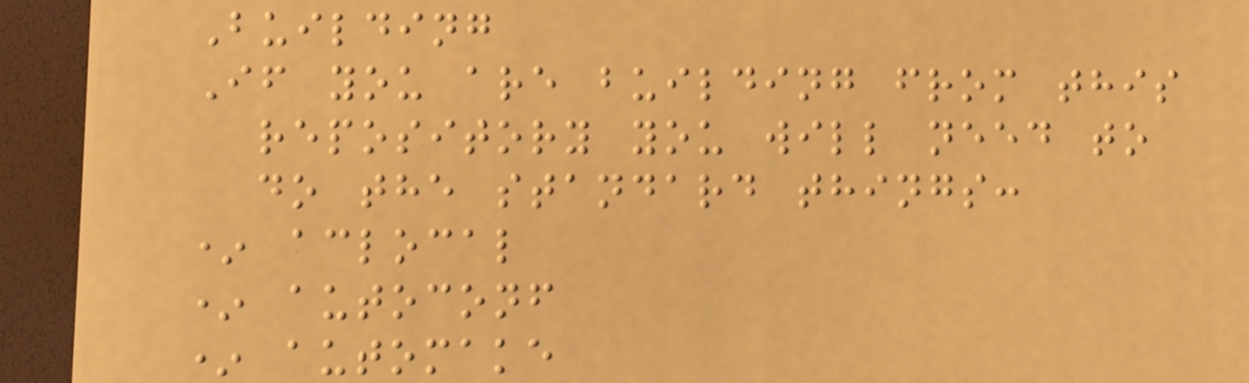Building
If you are building from this
repository you will need to
do the standard things:
* aclocal
* autoconf
* automake
